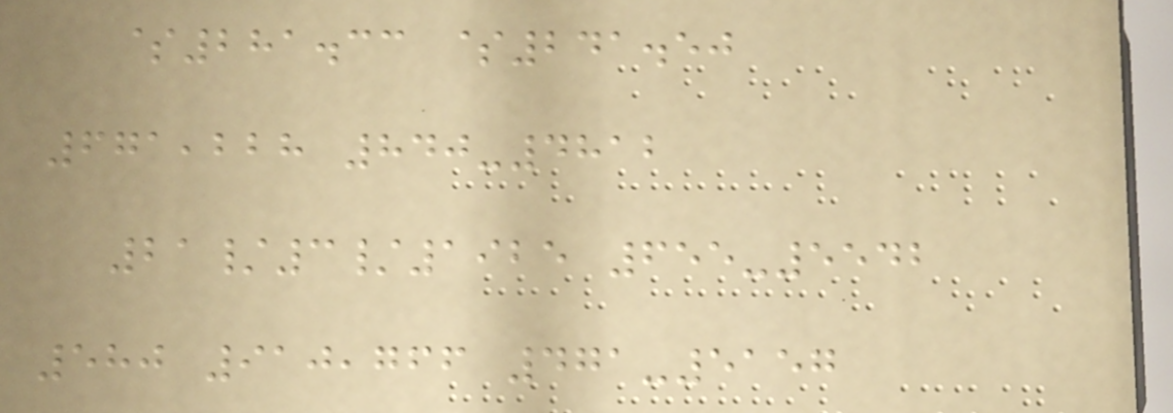$281.33 $241.50
671,228 840-4812
21/3/1925 655-5542
580 910,766 471-5157
